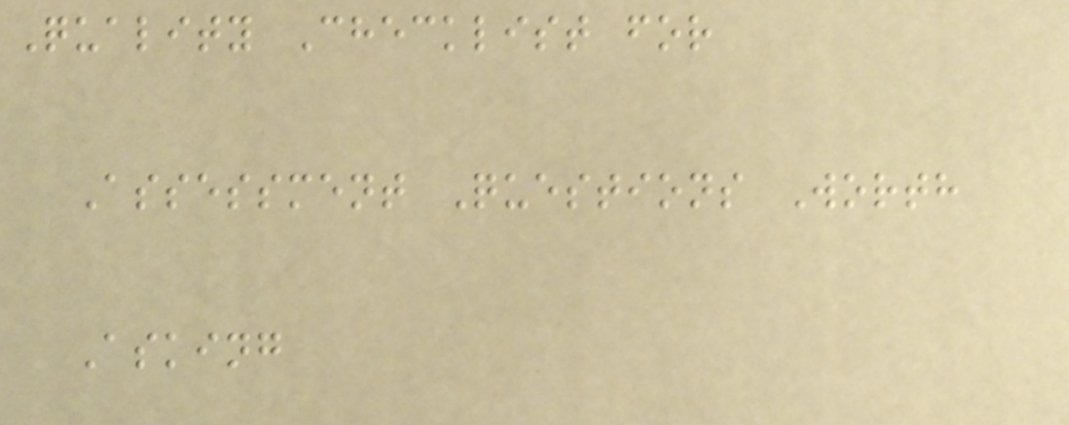Quality Checklist for
Assessment Questions Worth
Asking
